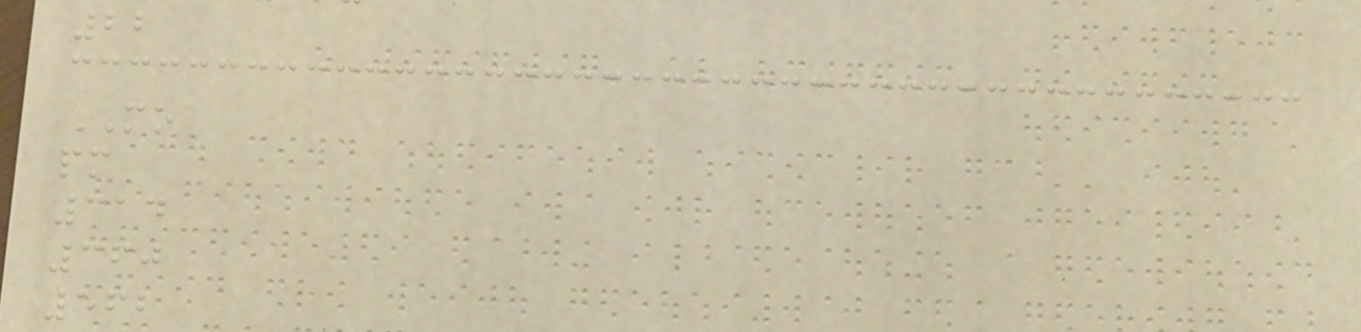22
MO
pm
314
360
562
